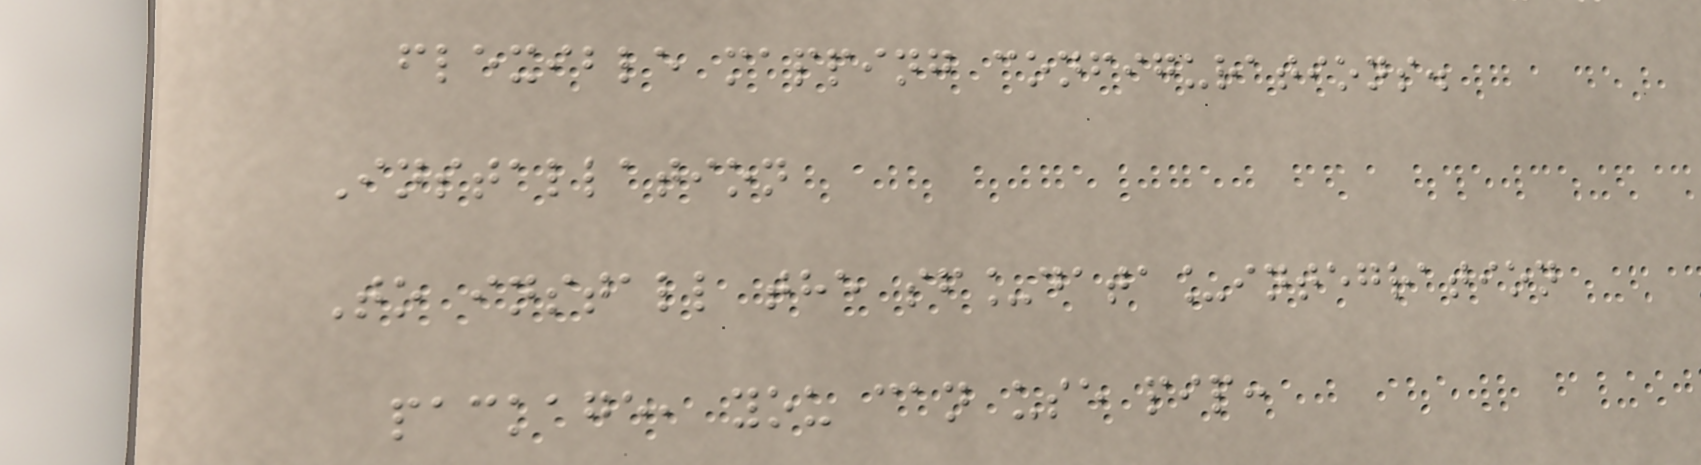flexible mapping configurations.
Installation
To install the sf_data_integration
package, you can use pip:
